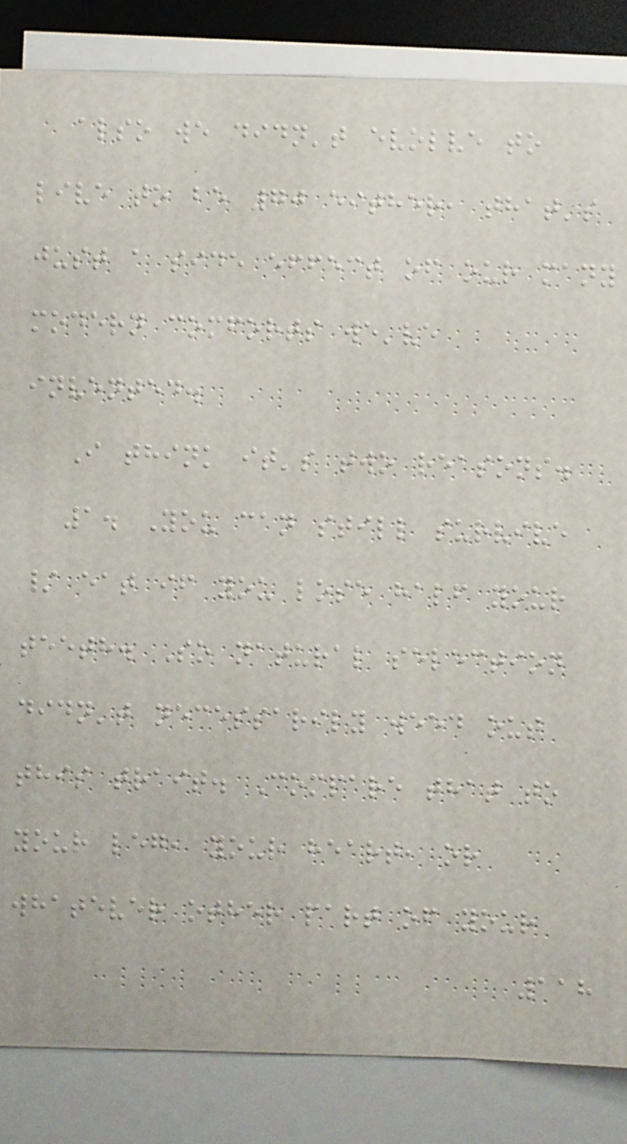also we didn't evolve to
live to be 70 either, that's
just a side effect of our many
modern comforts we've
invented.
I think it's two reasons.
1. You can still survive
/ eat if you lose half your
teeth. So natural selection
didn't necessarily weed out
this trait. Compare that to
your leg, your heart, or
whatever other part of your
118
